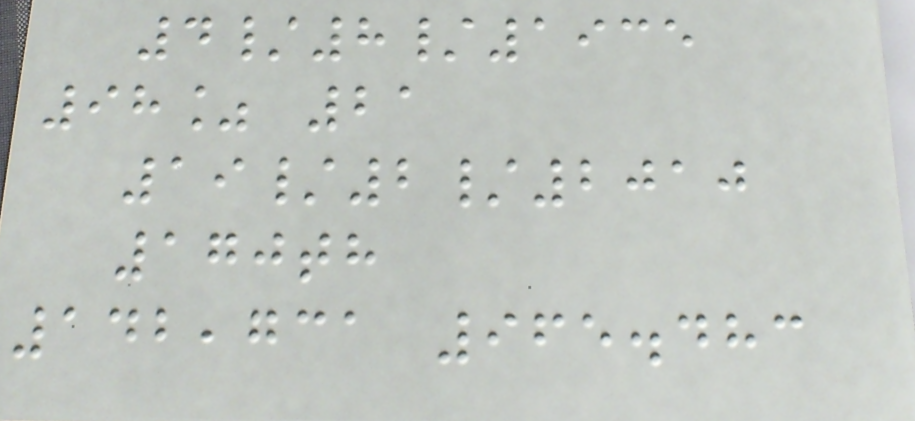4/8/1935
98% 21
19/2/2010
170th
142,731 965.483
